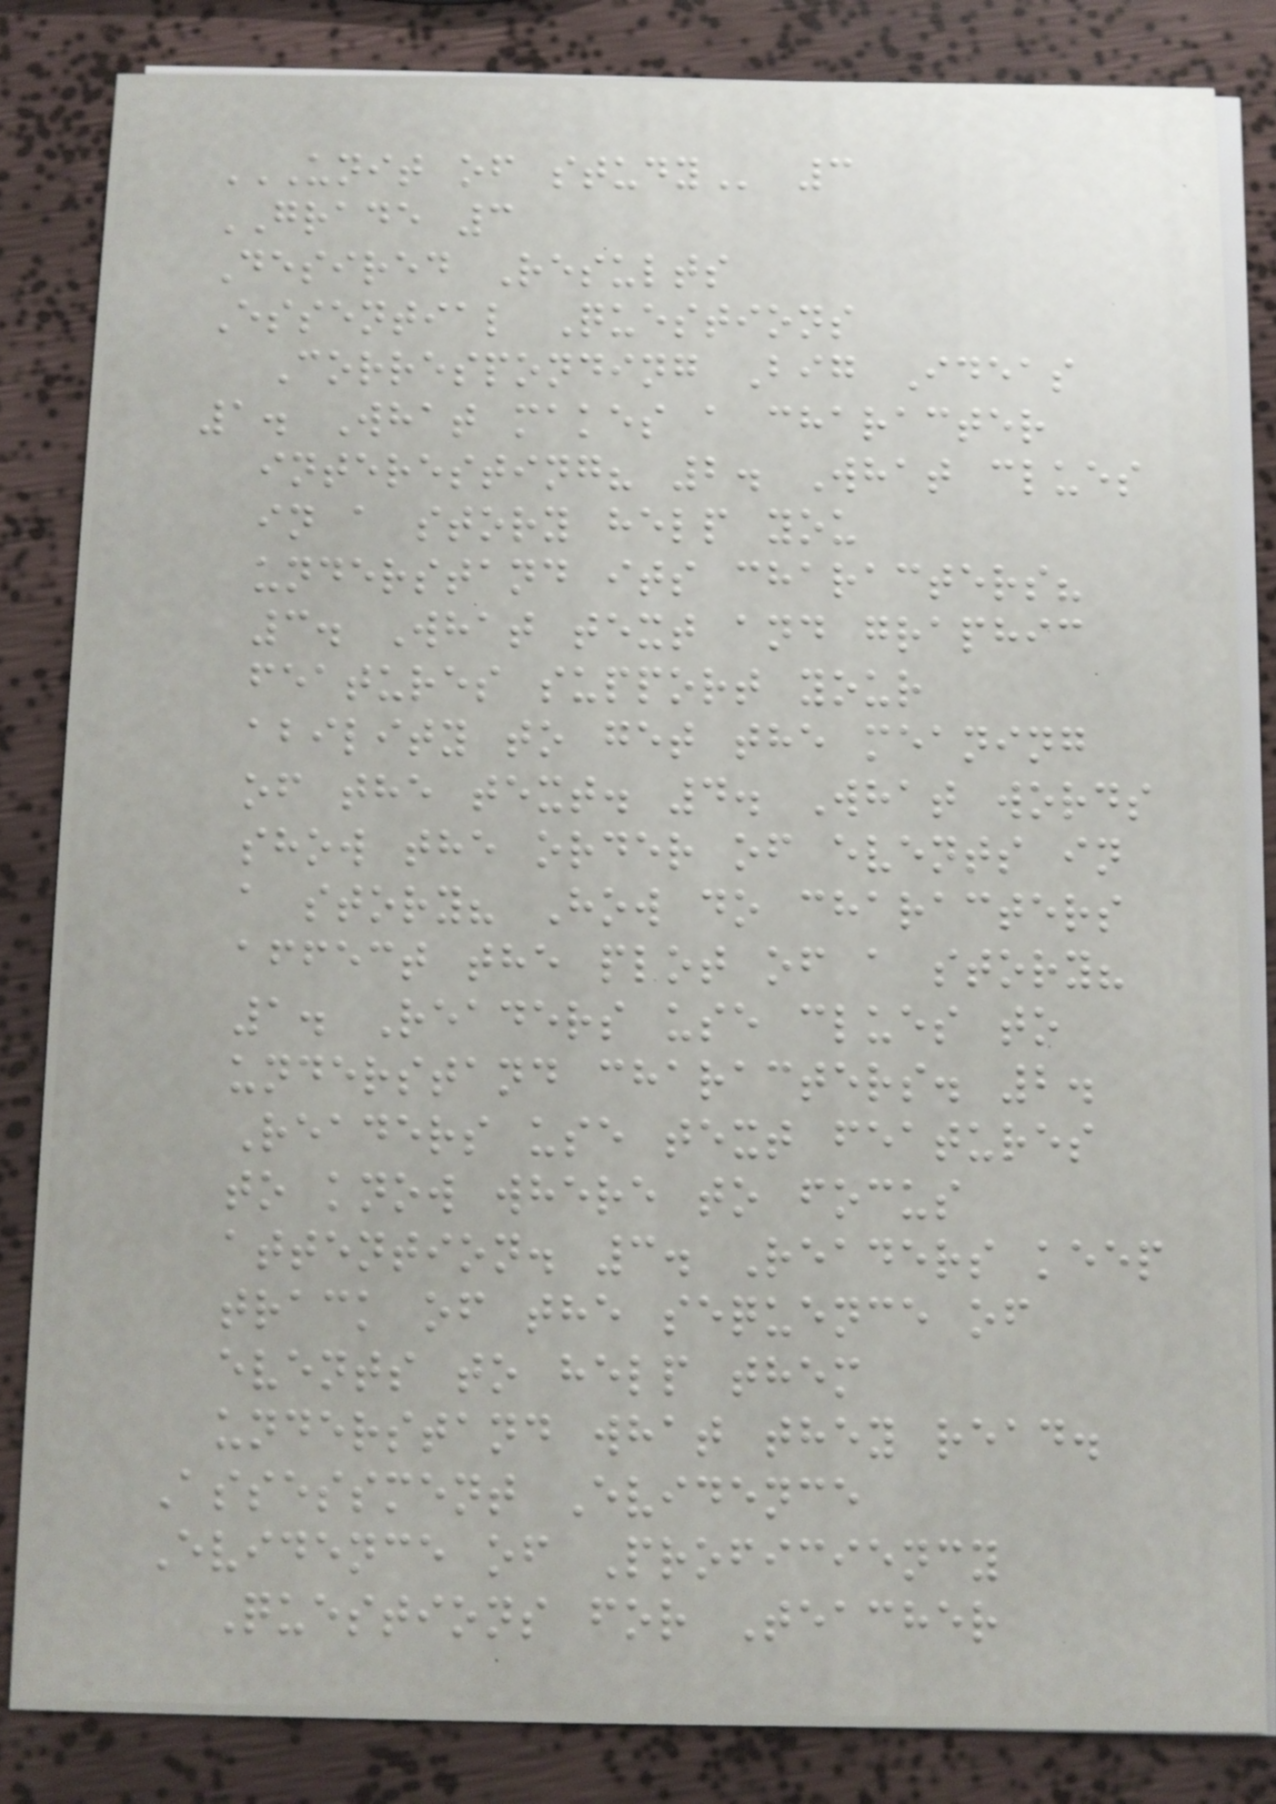UNIT OF STUDY 3
GRADE 3
Desired Results
Essential Questions
Corresponding Big Ideas
1. What makes a character
interesting? 2. What clues
in a story help you
understand its characters?
3. What text and graphic
features support your
ability to get the meaning
of the text. 4. What words
show the order of events in
a story? How do characters
affect the plot of a story?
1. Readers use clues to
understand characters. 2.
Readers use text features
to know where to focus
attention. 3. Readers keep
track of the sequence of
events to help them
understand what they read.
Assessment Evidence
Evidence of Proficiency
Questions for Teacher
